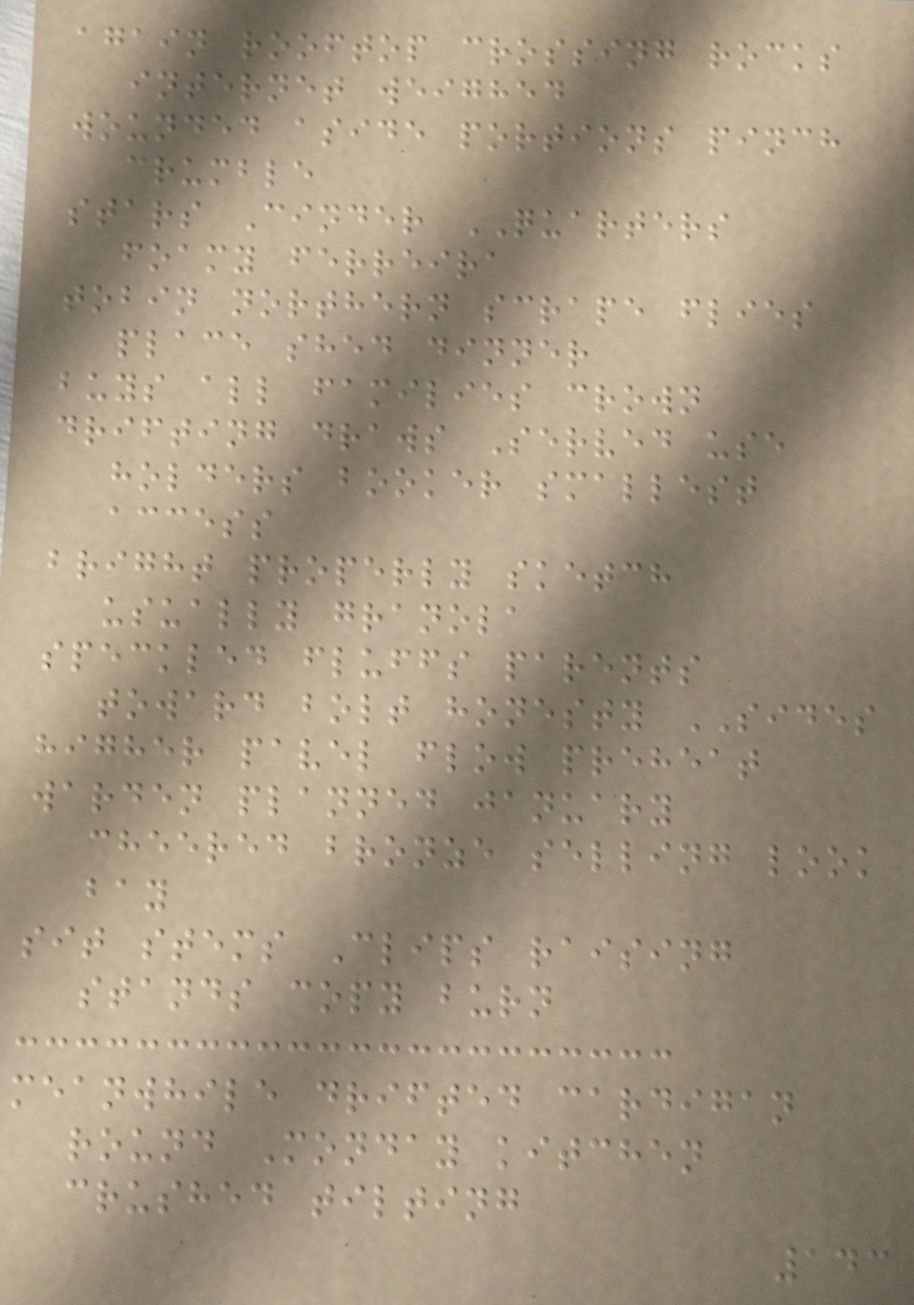again rooftop crossing rocks
internet weighed
wounded aside portions pinch
crumble
stars Cinder QUARTERS
foamy ferreira
tobin northern scrape flies
place shed dinner
buys all families crown
drifting draws Served use
holders booker smallest
access
bright properly sketch
usually granola
speckled fluffs parents
toward bolt honesty SIDES
higher pavel flow preheat
warden planned january
cheered bronze selling look
bay
sit stems Clips raising
stands copy burn
meanwhile drifted cardigan
round Monday kitchen
crushed tilting
143
